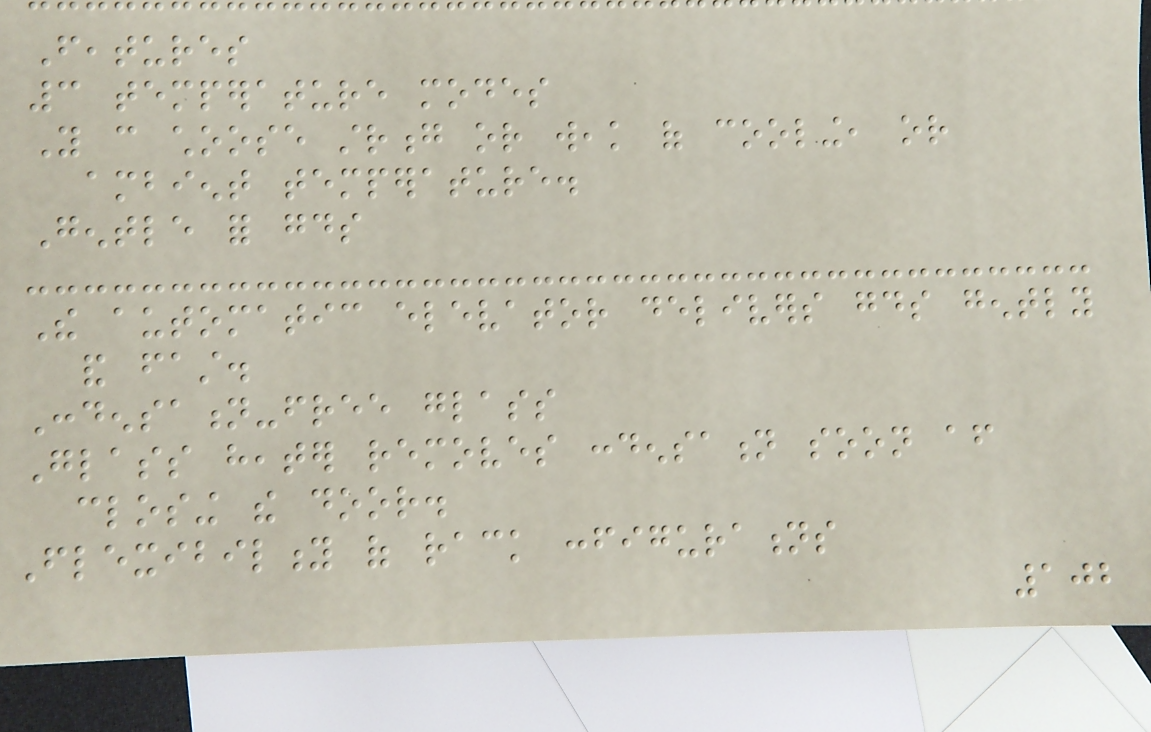Features
3 temperature modes
You can choose strong or weak of cooling, or
ambient temperature.
Gentle for goods
The automatic elevator delivers goods gently
and fast.
Condensation-free glass
Glass heater removes condensation soon after
closing the door.
Flexibility of rack configurations
102
